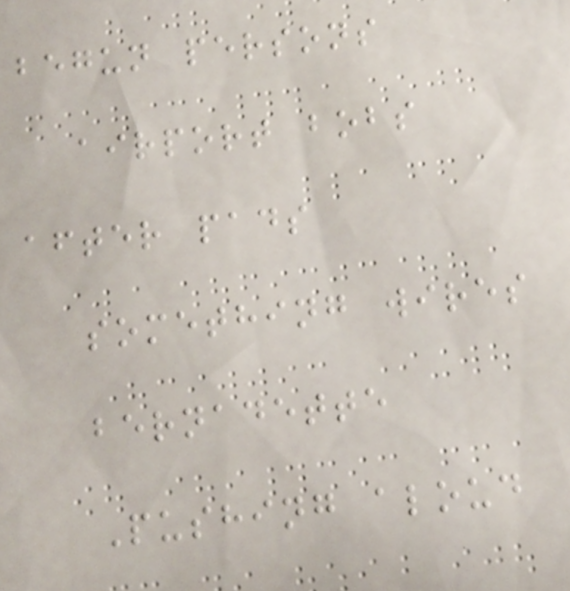begun persons
airport bobs
after pads
something wires
bernadette
Pushing aloud
